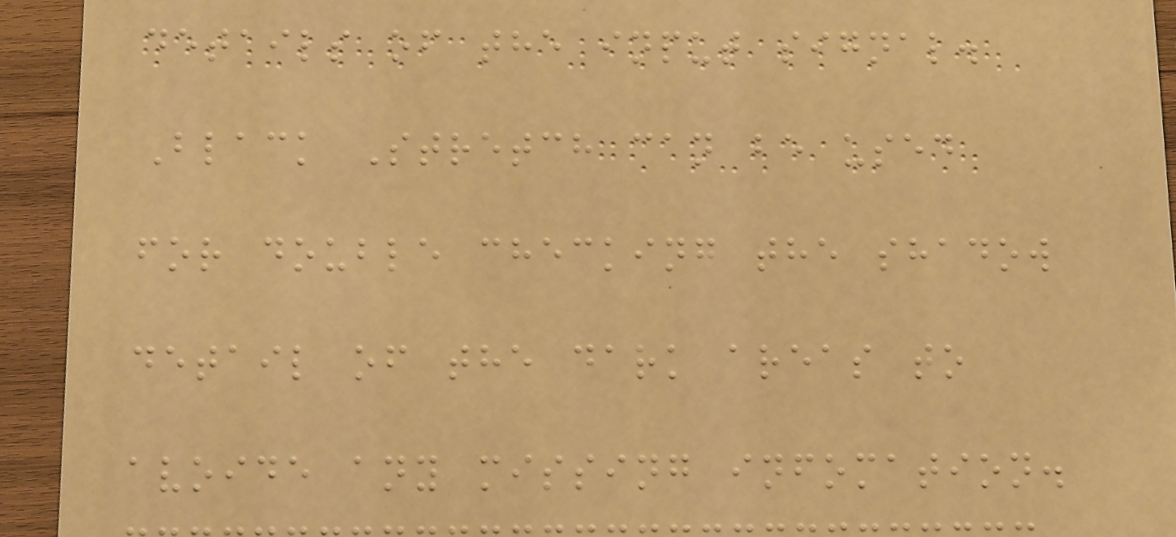details of the input signal.
Black Stretch can be used
for double checking the shadow
detail of the dark areas to
avoide any missing infomation.
